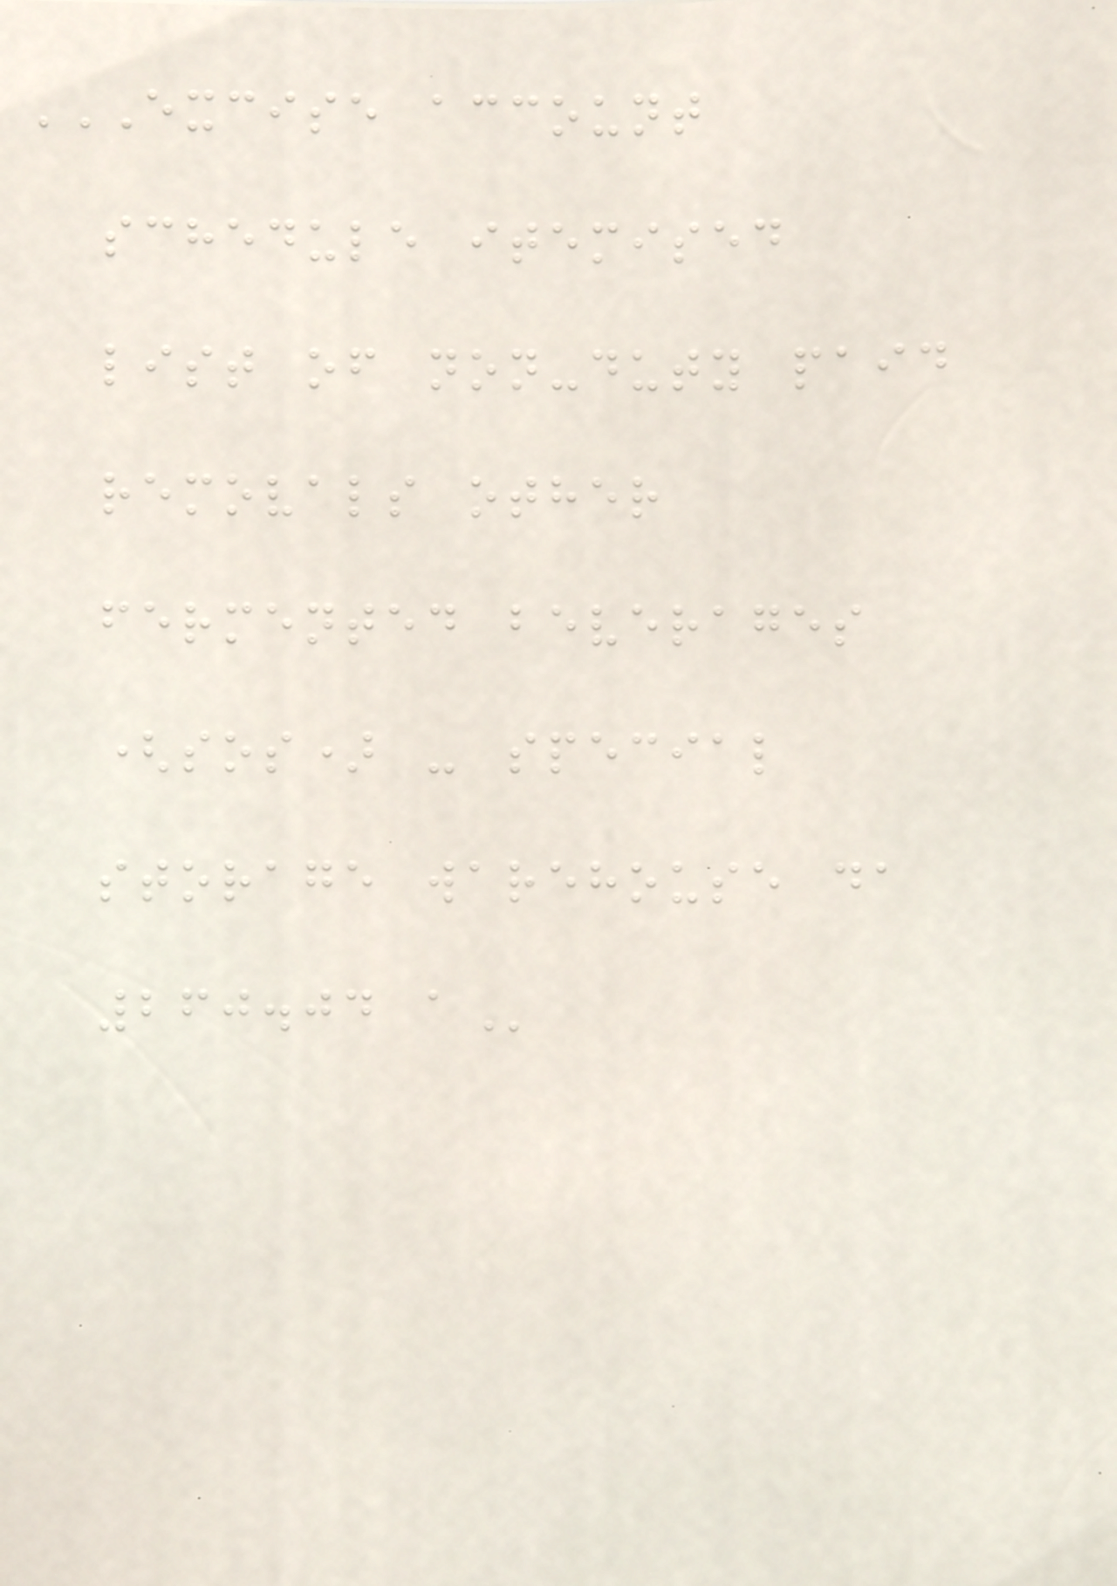EXCISE ACCOUNT
SCHEDULE ITEMISED
LIST OF NON-DUTY PAID
REMOVALS OTHER
FERMENTED BEVERAGES
(SOS) - SPECIAL
STORAGE WAREHOUSE DA
260.04 A
